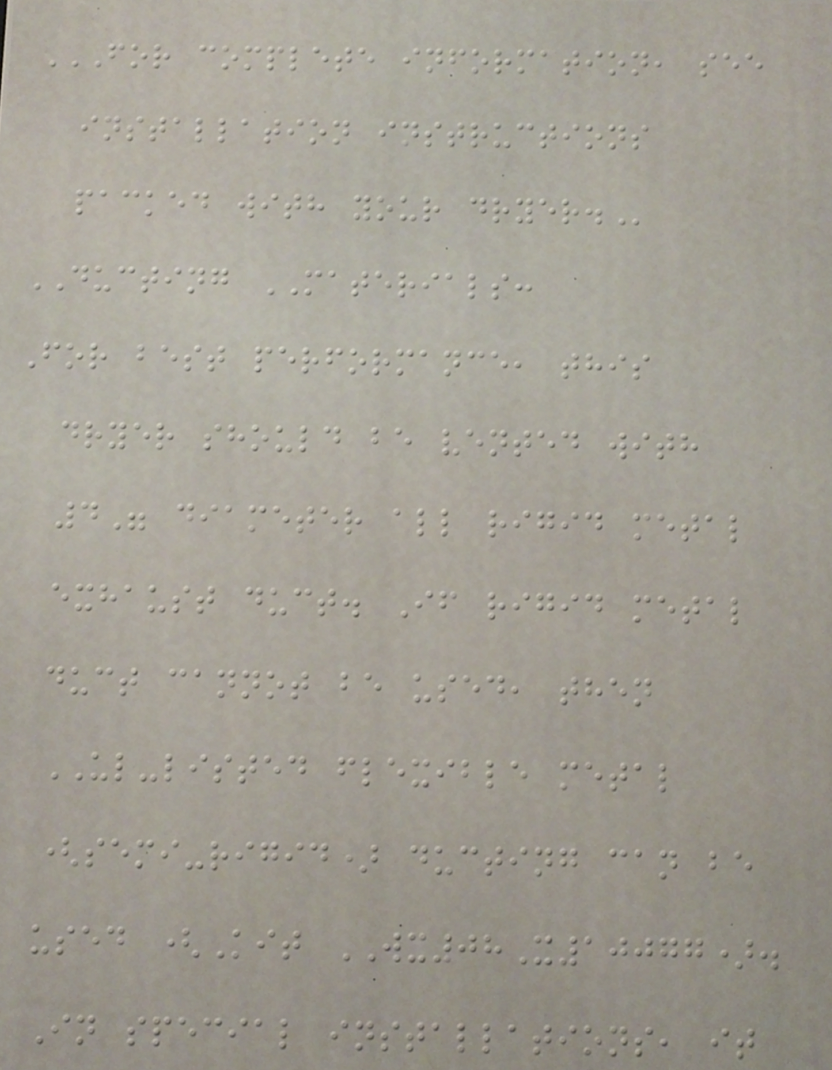FOR COMPLETE INFORMATION, SEE
INSTALLATION INSTRUCTIONS
PACKED WITH YOUR DRYER.
DUCTING MATERIALS:
For best performance, this
dryer should be vented with
4" diameter all rigid metal
exhaust duct. If rigid metal
duct cannot be used, then
UL-listed flexible metal
(semi-rigid) ducting can be
used (Kit WX08X10077).
In special installations, it
